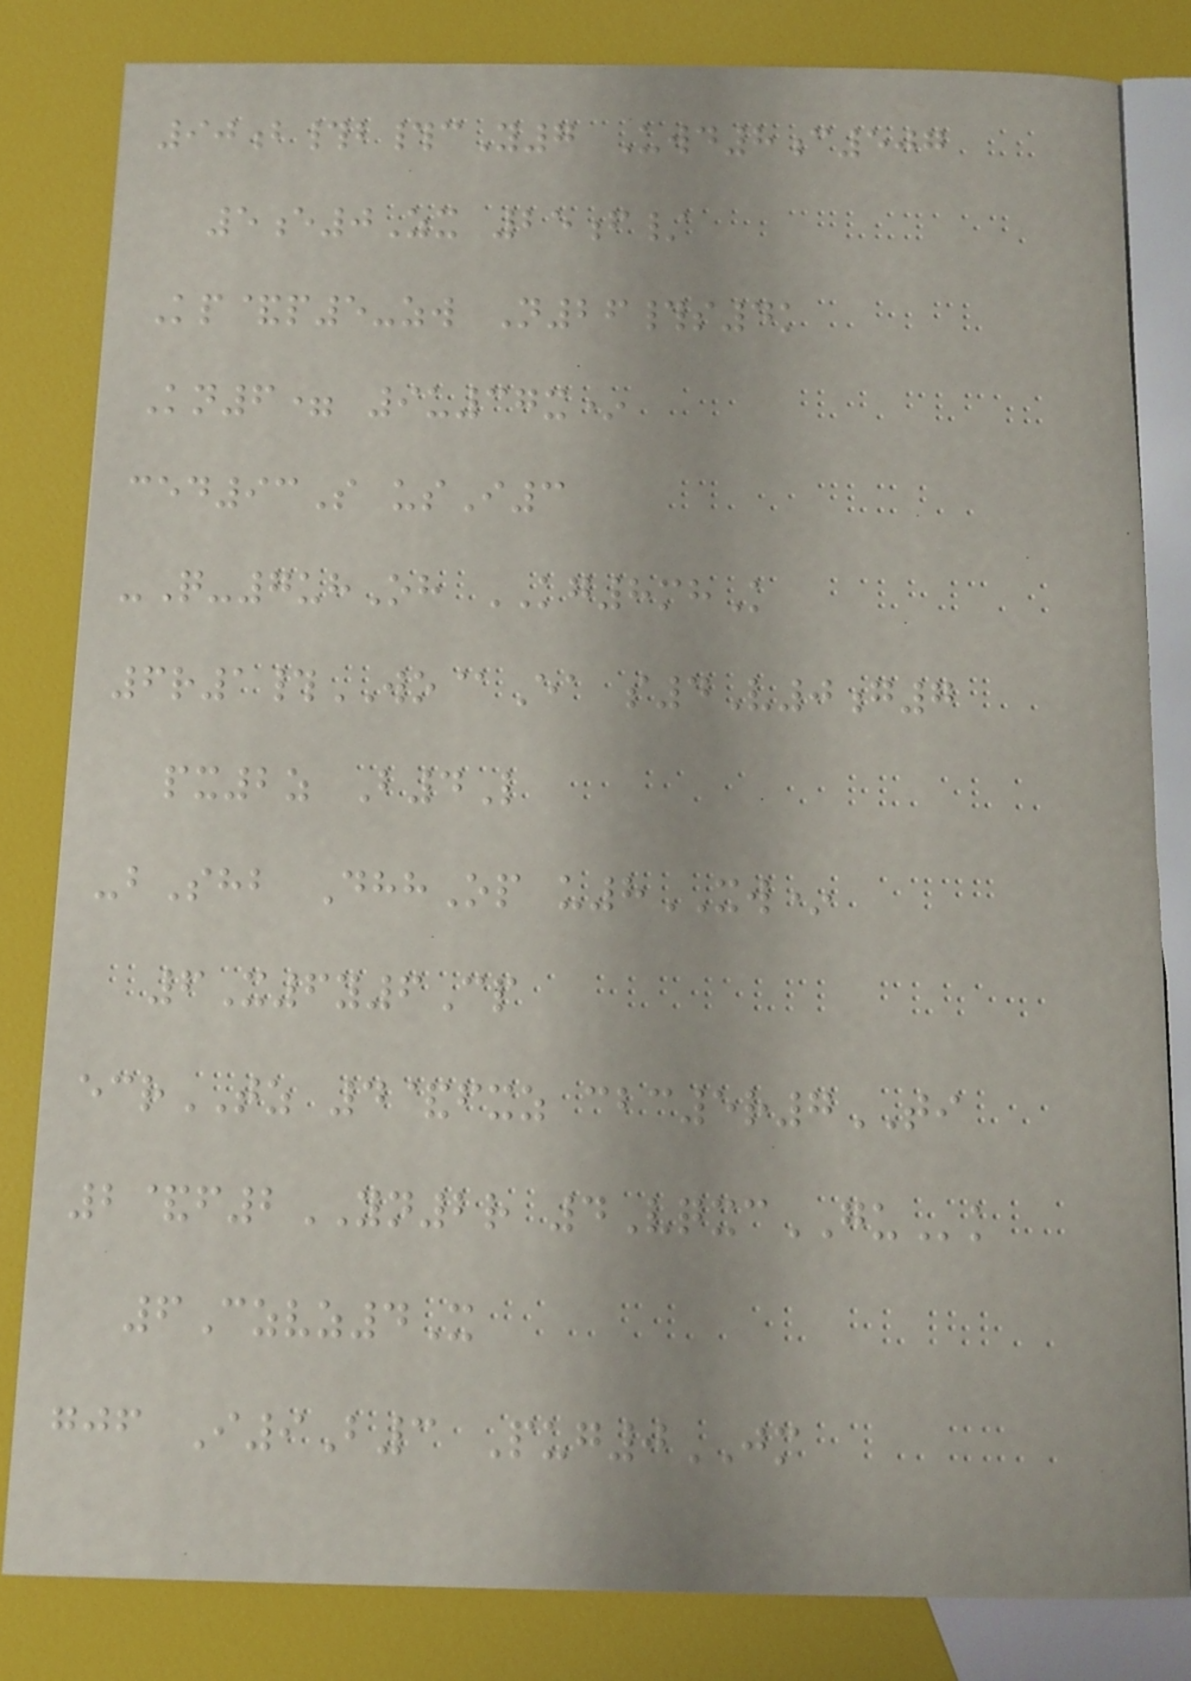90b#b#cY7 Uwd8c507
5e0Zx 25f/
Kp&p5-zw N26#s4k
Kn6= 9u37x*
ced93S usI3
-Q-7uhOh KG8mhK
6r1#WO@Ea s4V0g7
px2z B4L
-bShb DhhOp u8XW*
6X6y6Cp
ecrTZ 4&fxz cbc5r7TI
2&f2YN2r 4VqxcGUk
6Czvz4X
gjf I9B3 Pug0JM
